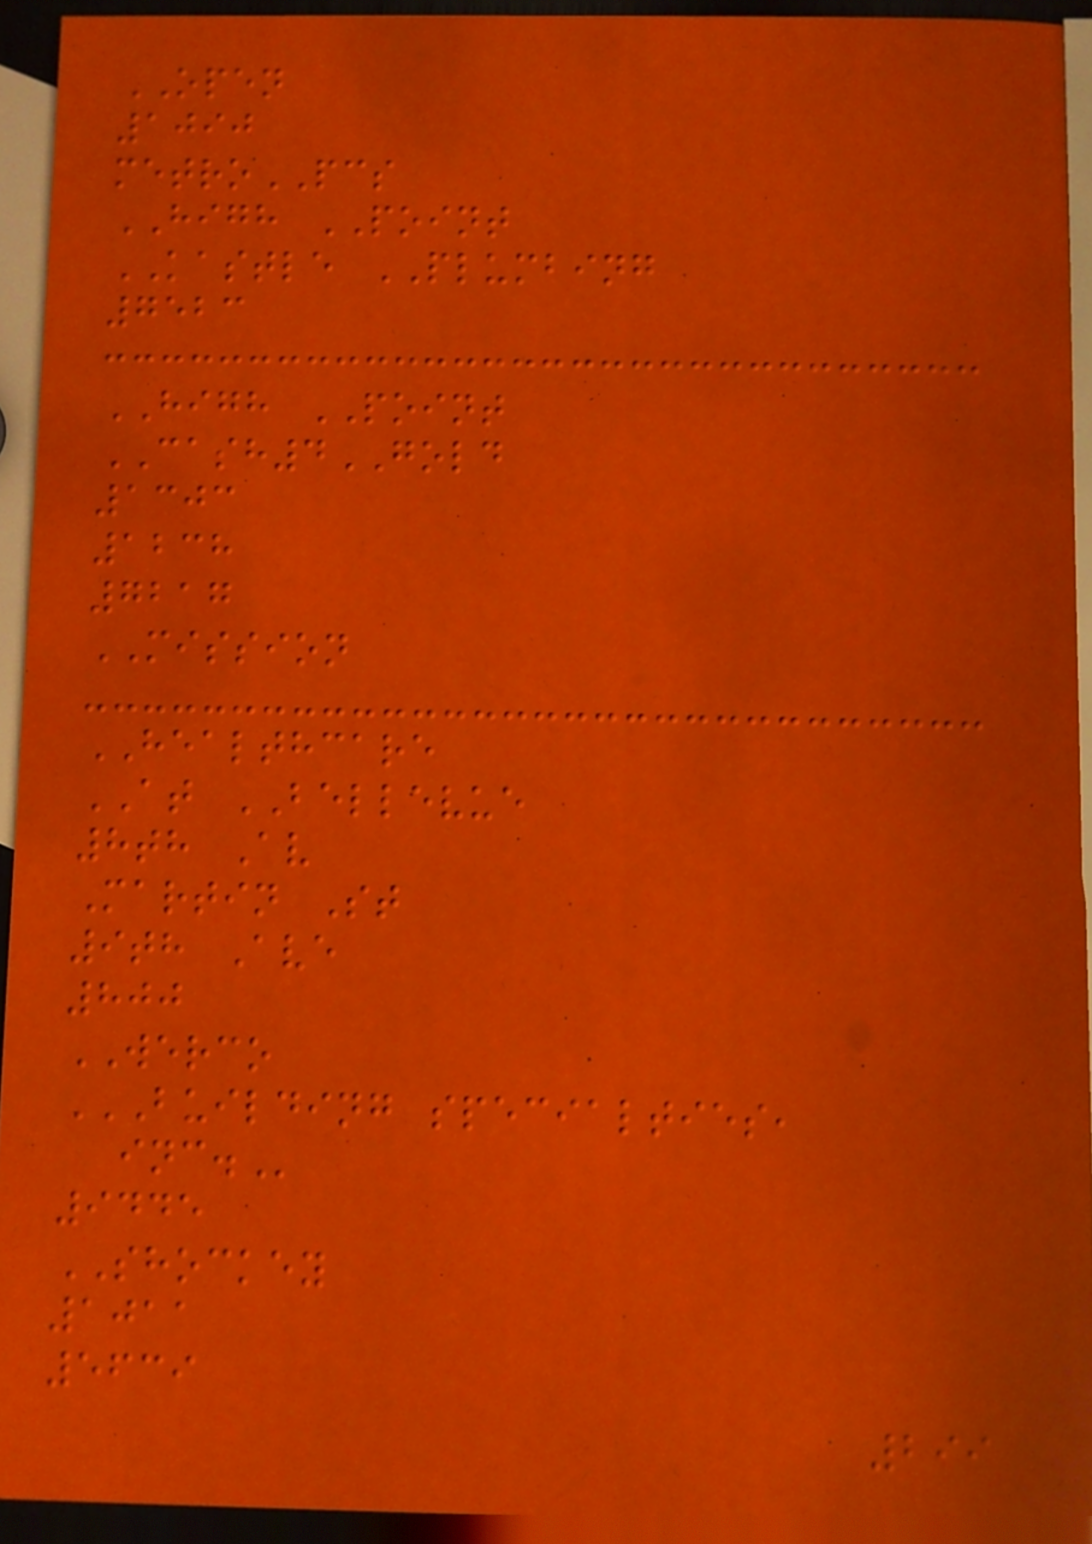OPEN
1090
metroPCS
HIGH POINT
KASTLE PLUMBING
7523
HIGH POINT
CASH4GOLD
1303
1238
7217
MISSION
HEALTHCARE
AT BELLEVUE
8th Av
Martin St
9th Ave
800
WERCO
BUILDING SPECIALTIES,
INC.
9445
SHOCKEY
1011
5639
299
